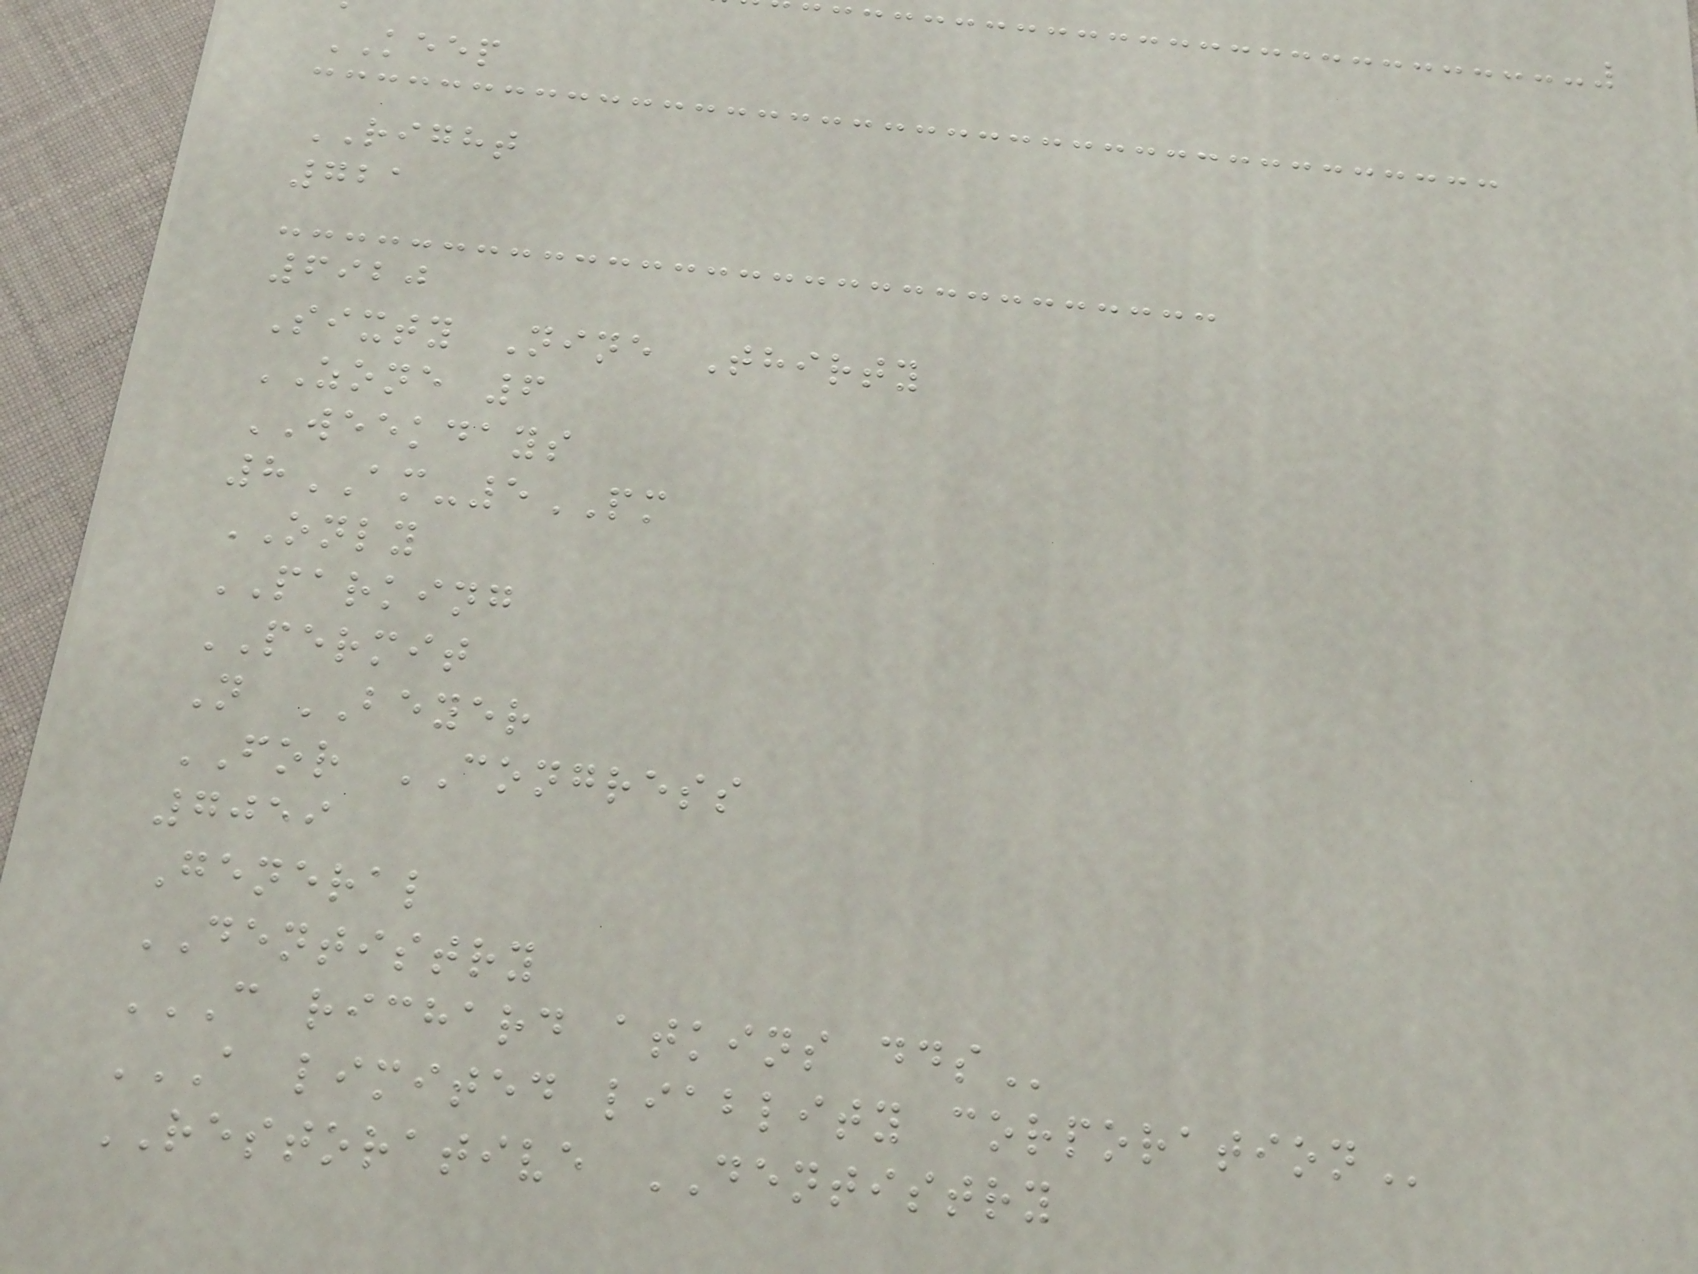KEEP
RIGHT
721
6920
Sixty Nine Thirty
ZONE 6
WEEKDAYS
8AM-5PM
ONLY
PARKING
PERMIT
N BEYER
FOR CONGRESS
7059
General
DENTISTRY
C RICHARD ATKINS DDS
A LIMITED LIABLITY CORPORATION
RESTORATIVE DENTISTRY
